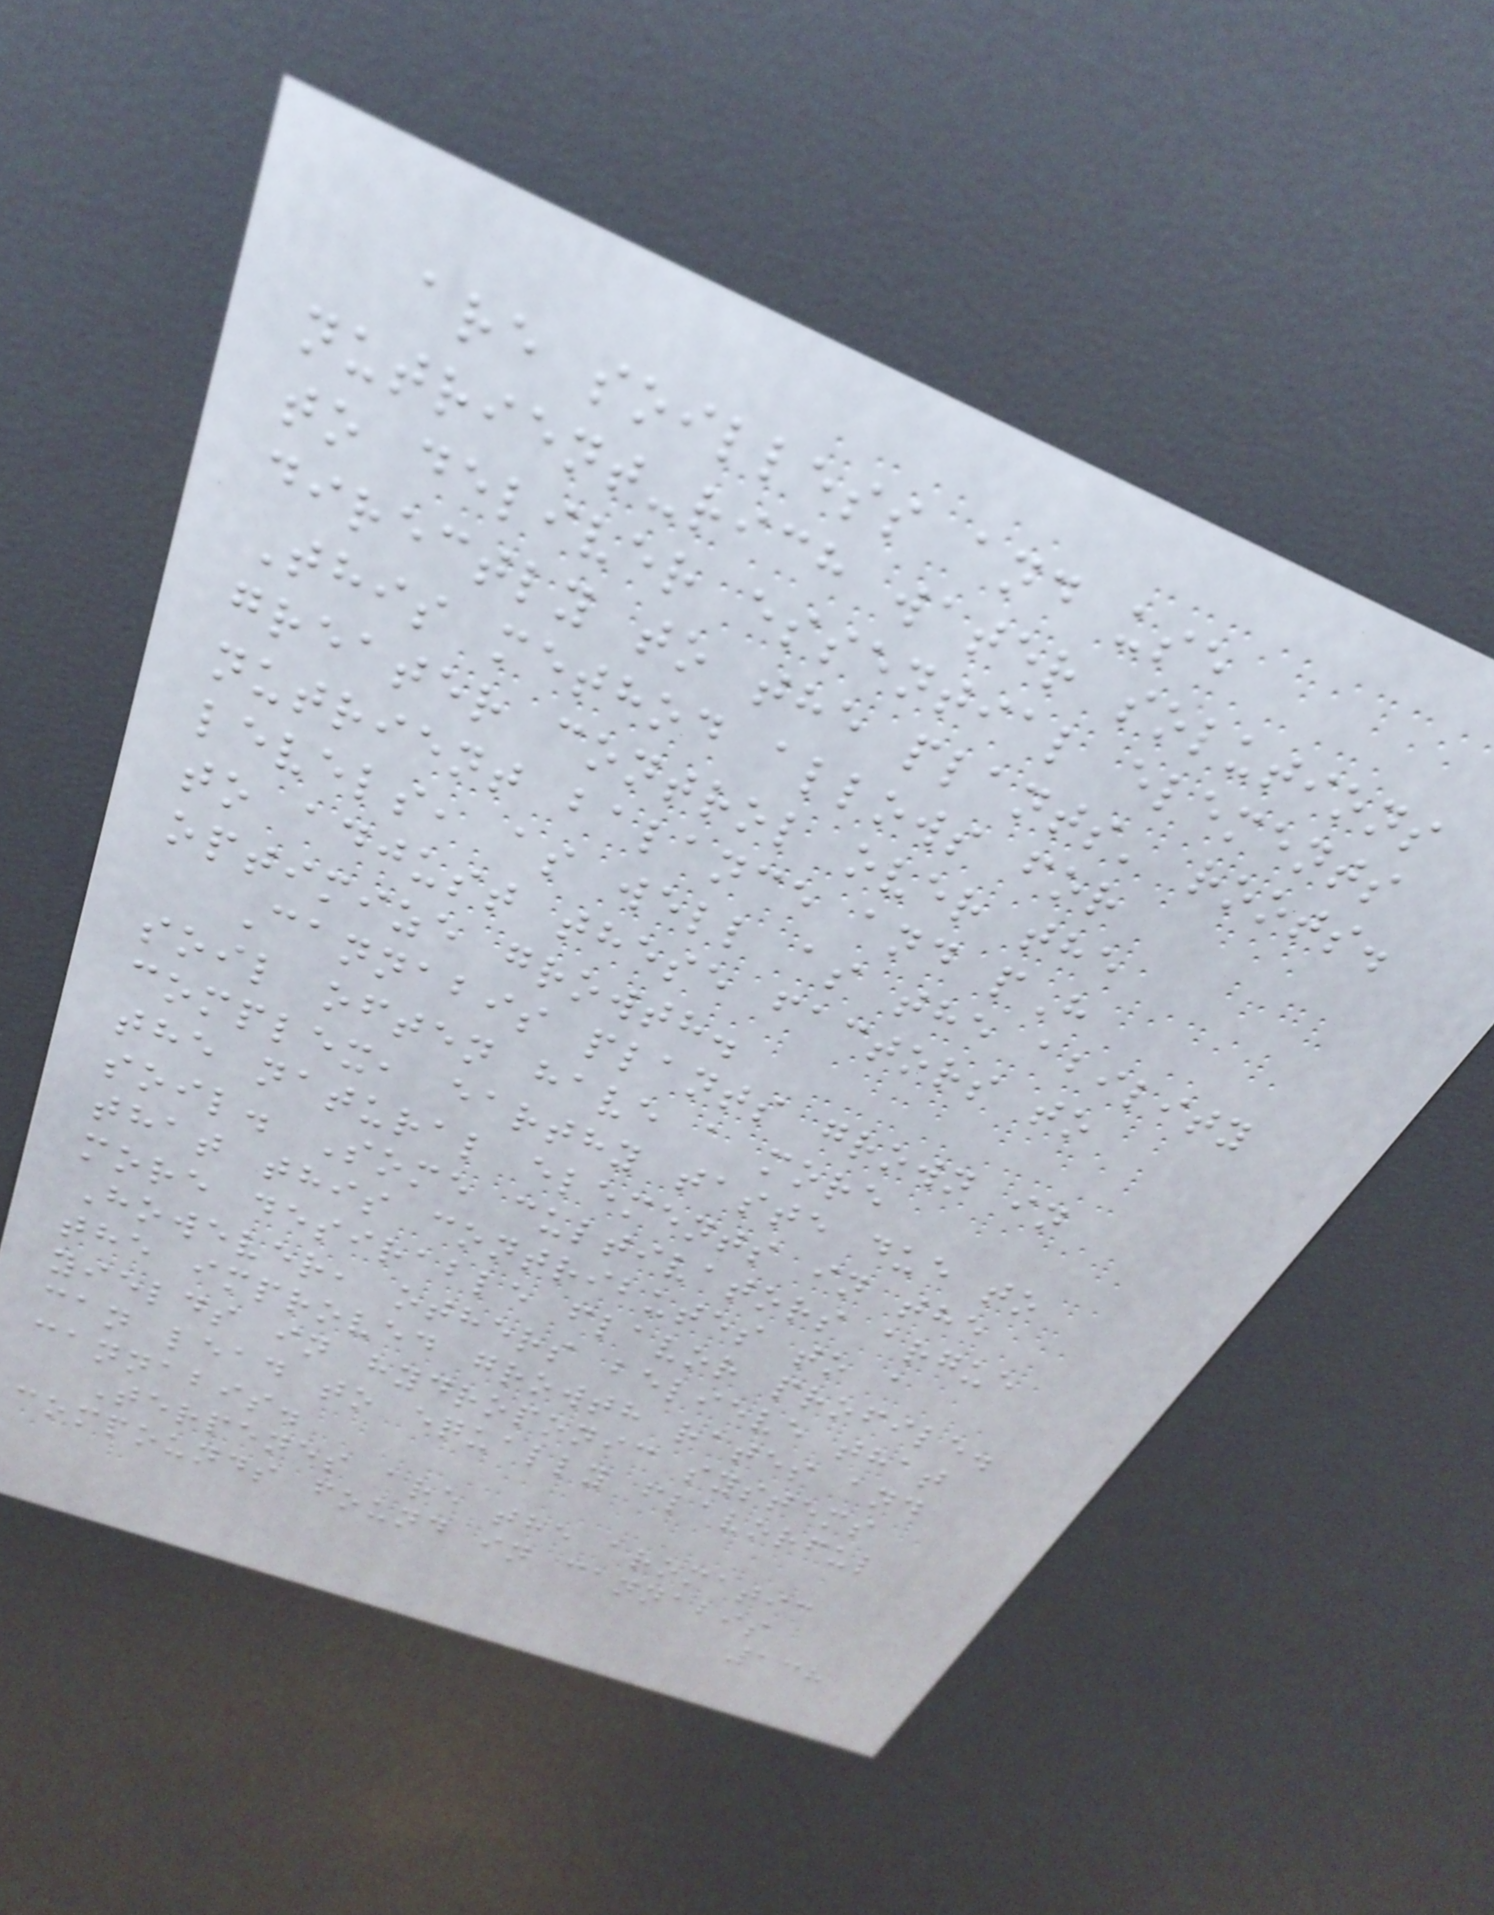are soilless and use
nutrient-rich water solutions
to deliver essential elements
directly to the plants' roots.
This method allows for
greater control over the
nutrient balance and pH
levels, as well as the ability
to adjust these factors to
optimize growth.
Cannabis plants grown in
soil often have a more
complex, earthy taste due to
the natural elements in the
soil. Some cultivators argue
that this contributes to a
more desirable flavor profile.
However, others believe that
the improved growth rates and
yields in hydroponic systems
can lead to equally flavorful
cannabis.
Terpenes are the aromatic
compounds found in cannabis
138
